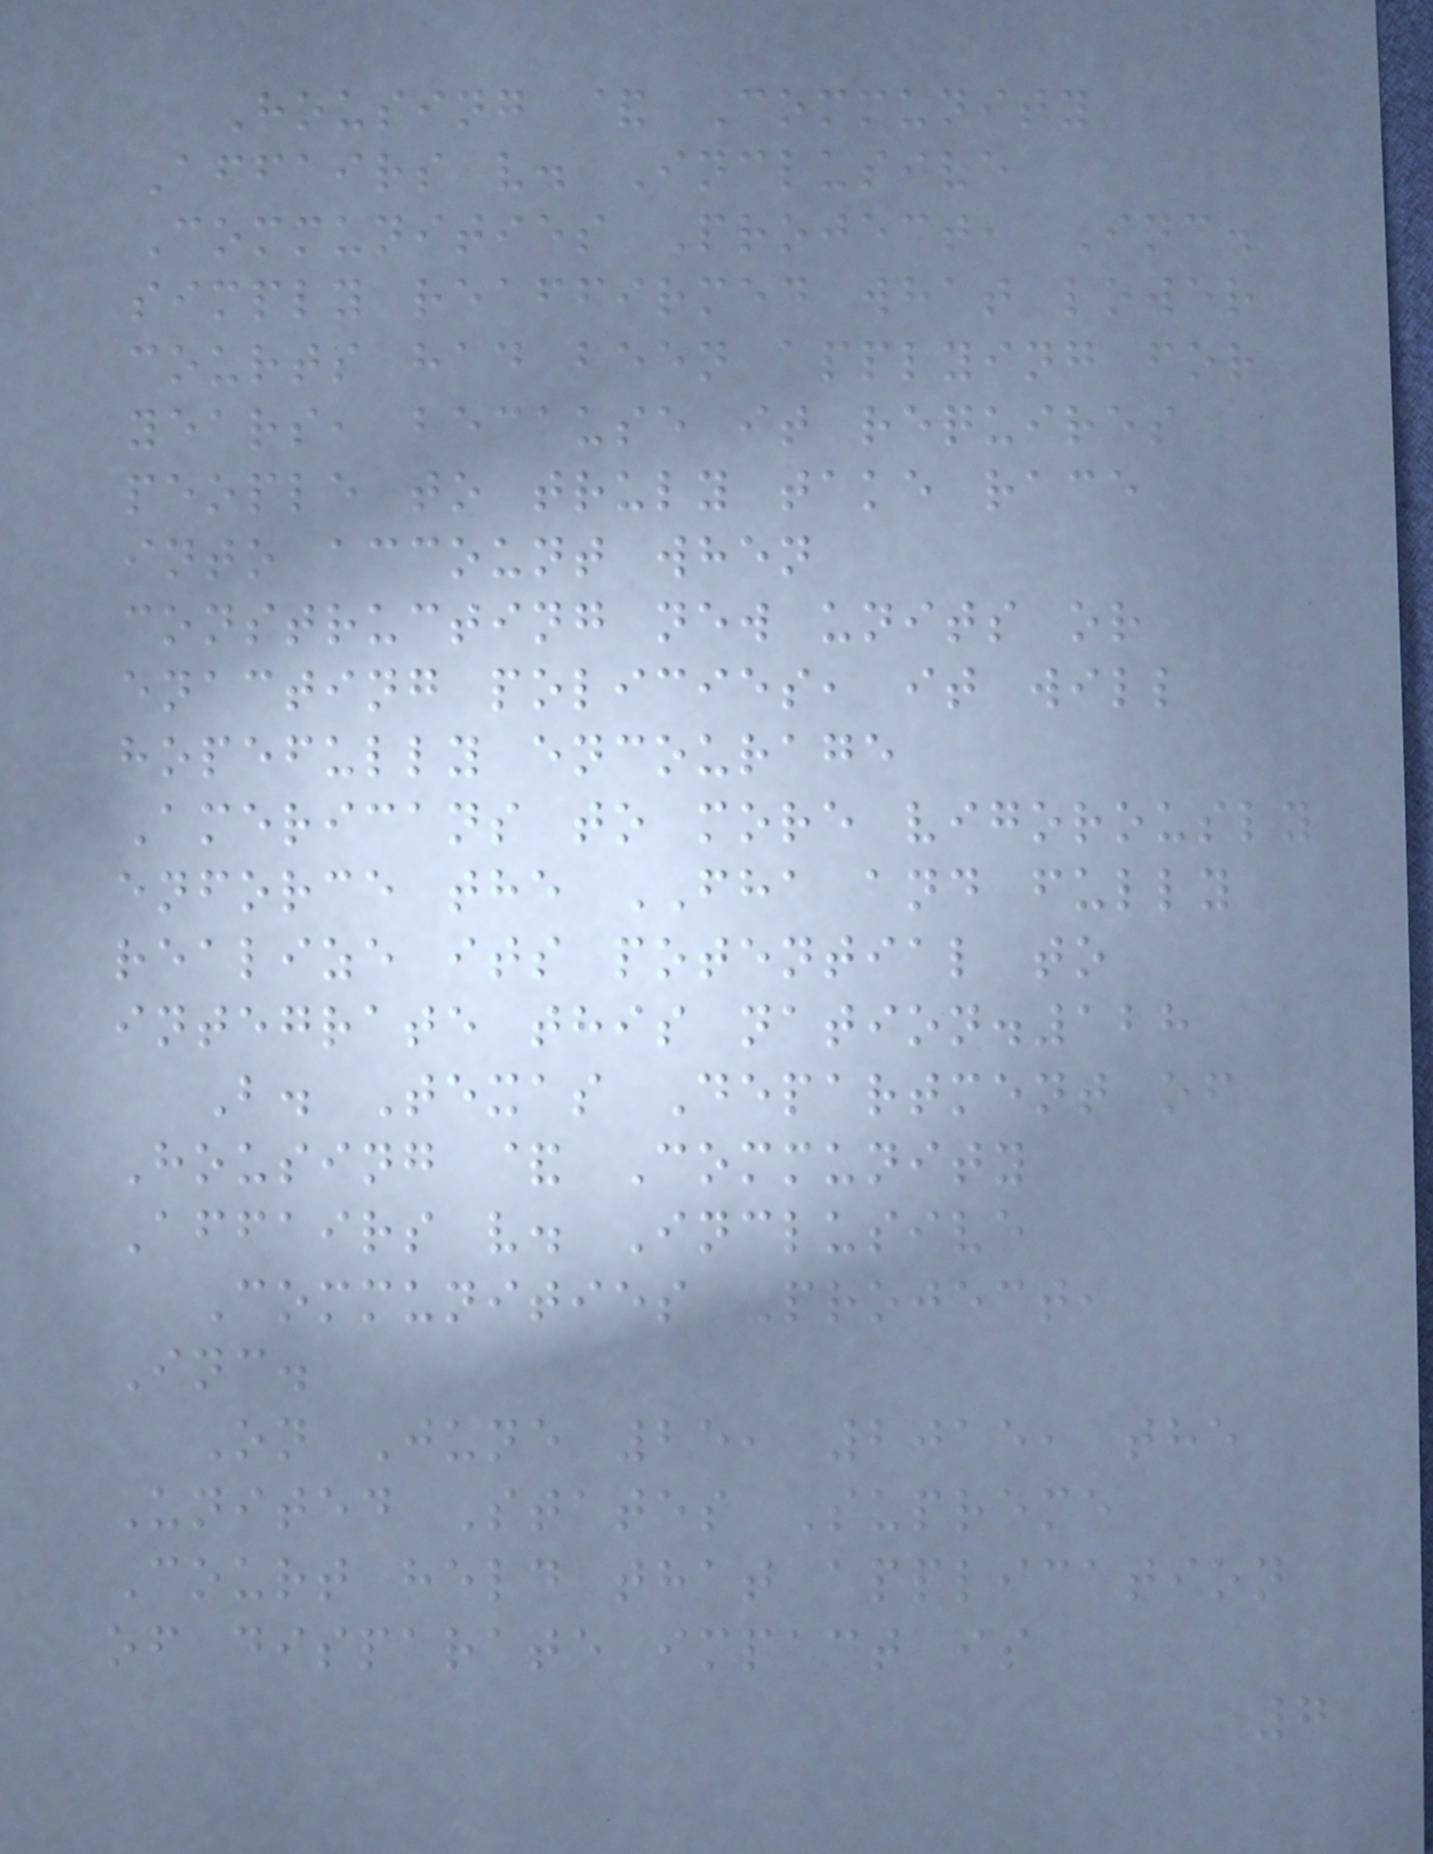Housing & Community
Affairs v. Inclusive
Communities Project, Inc.
simply reaffirmed what lower
courts had been applying for
years, because it requires
people to truly take race
into account when
constructing new units or
enacting policies, it will
hopefully encourage
Americans to more vigorously
enforce the FHA and fully
realize its potential to
integrate this nation.128
B. Texas Department of
Housing & Community
Affairs v. Inclusive
Communities Project,
Inc.
On June 25, 2015, the
United States Supreme
Court held that application
of disparate impact is
7
